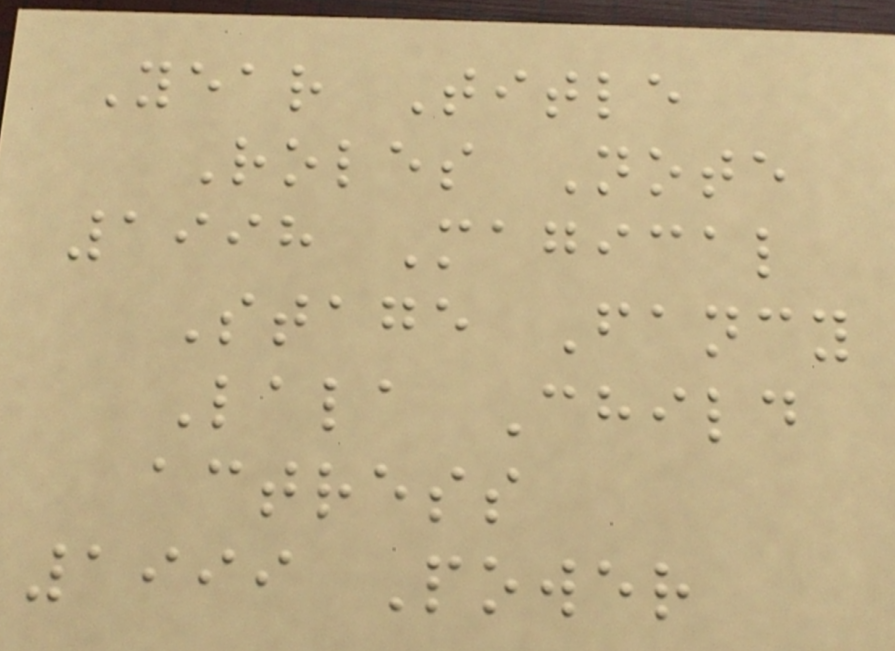Year Title
Roles Note
1998 Magical
Stage Fancy
Lala Child
actress
1999 Power
